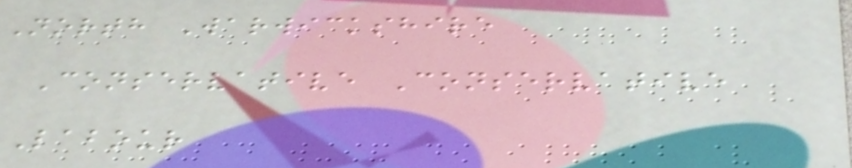North Warwickshire
Conservative Conservative
Labour
